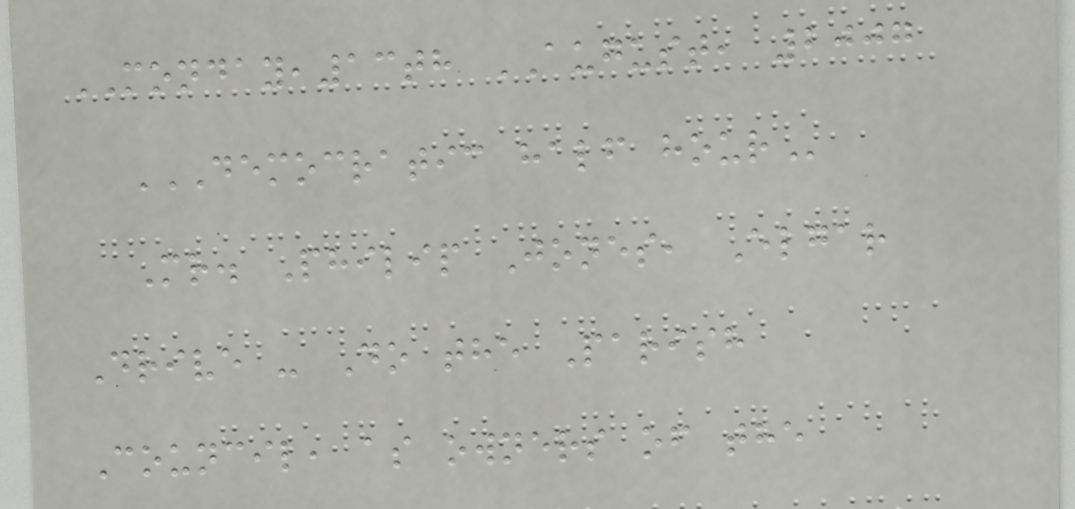MONDAY,13th AUGUST, 2007
DEMOCRATIC HALF HOUR
Mr. Philip Jones, Elgar
Drive - Do the Parish
Council, as owners of the
